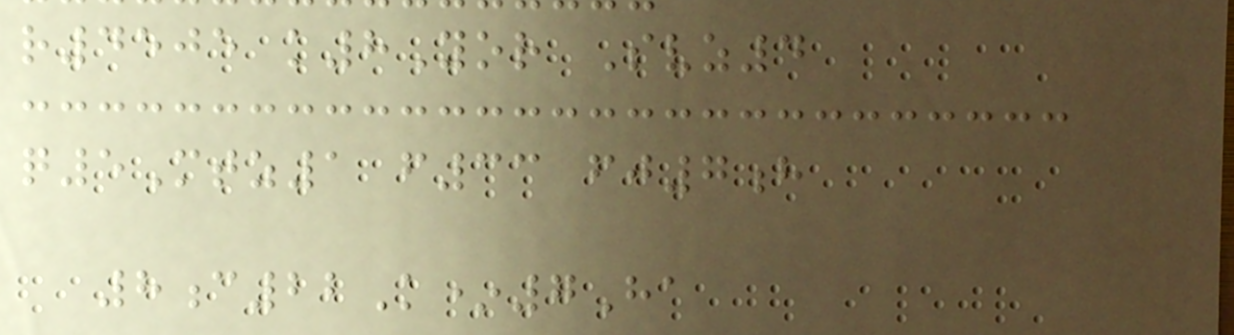r4505 k8Yor Svz4
q5Mtz1 f33 fj7h
8c22K*7Ha
